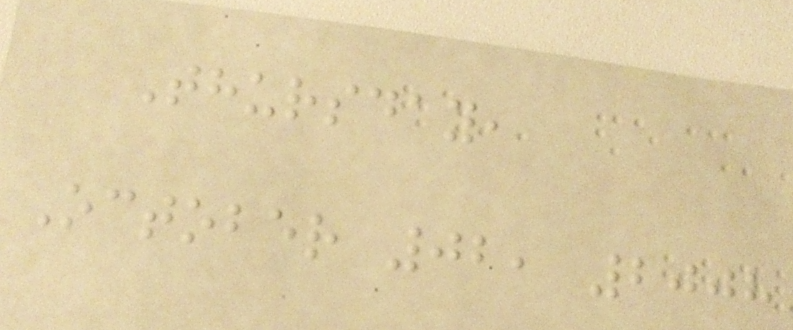Thursday,
October 02, 2008
